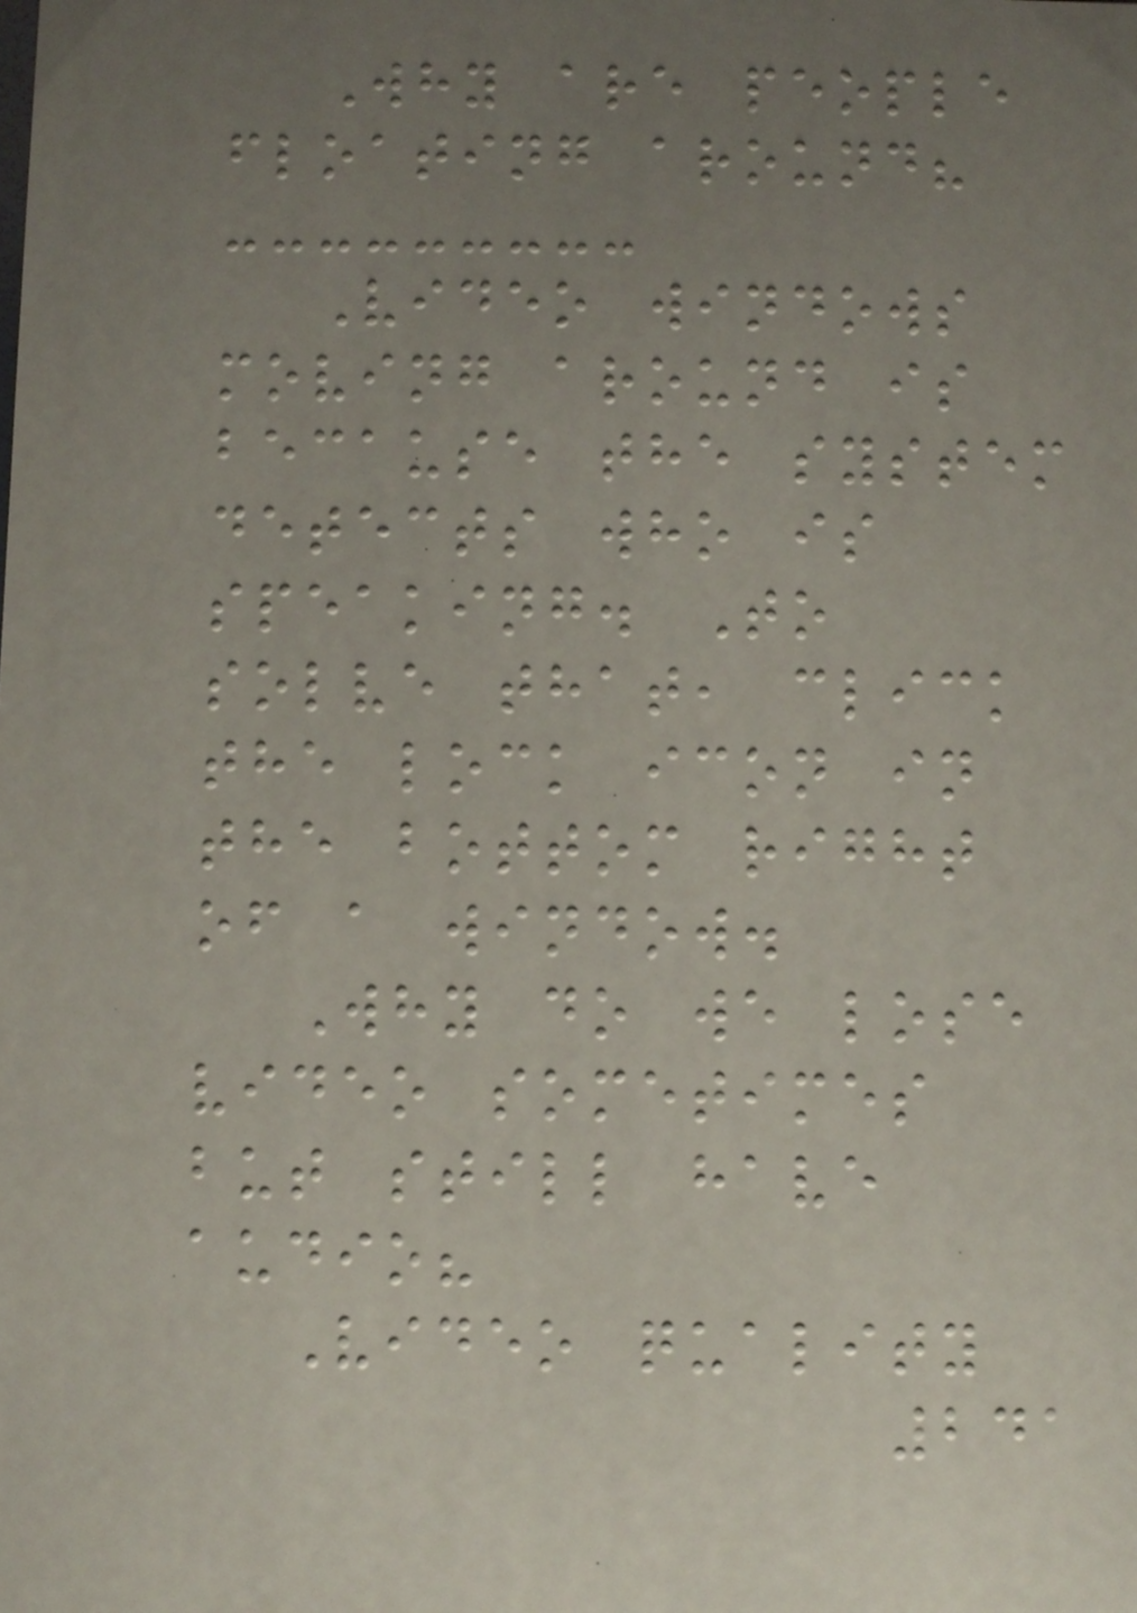Why are people
floating around?
Video windows
moving around is
because the system
detects who is
speaking. To
solve that, click
the lock icon in
the bottom right
of a window.
Why do we lose
video sometimes
but still have
audio?
Video quality
241
